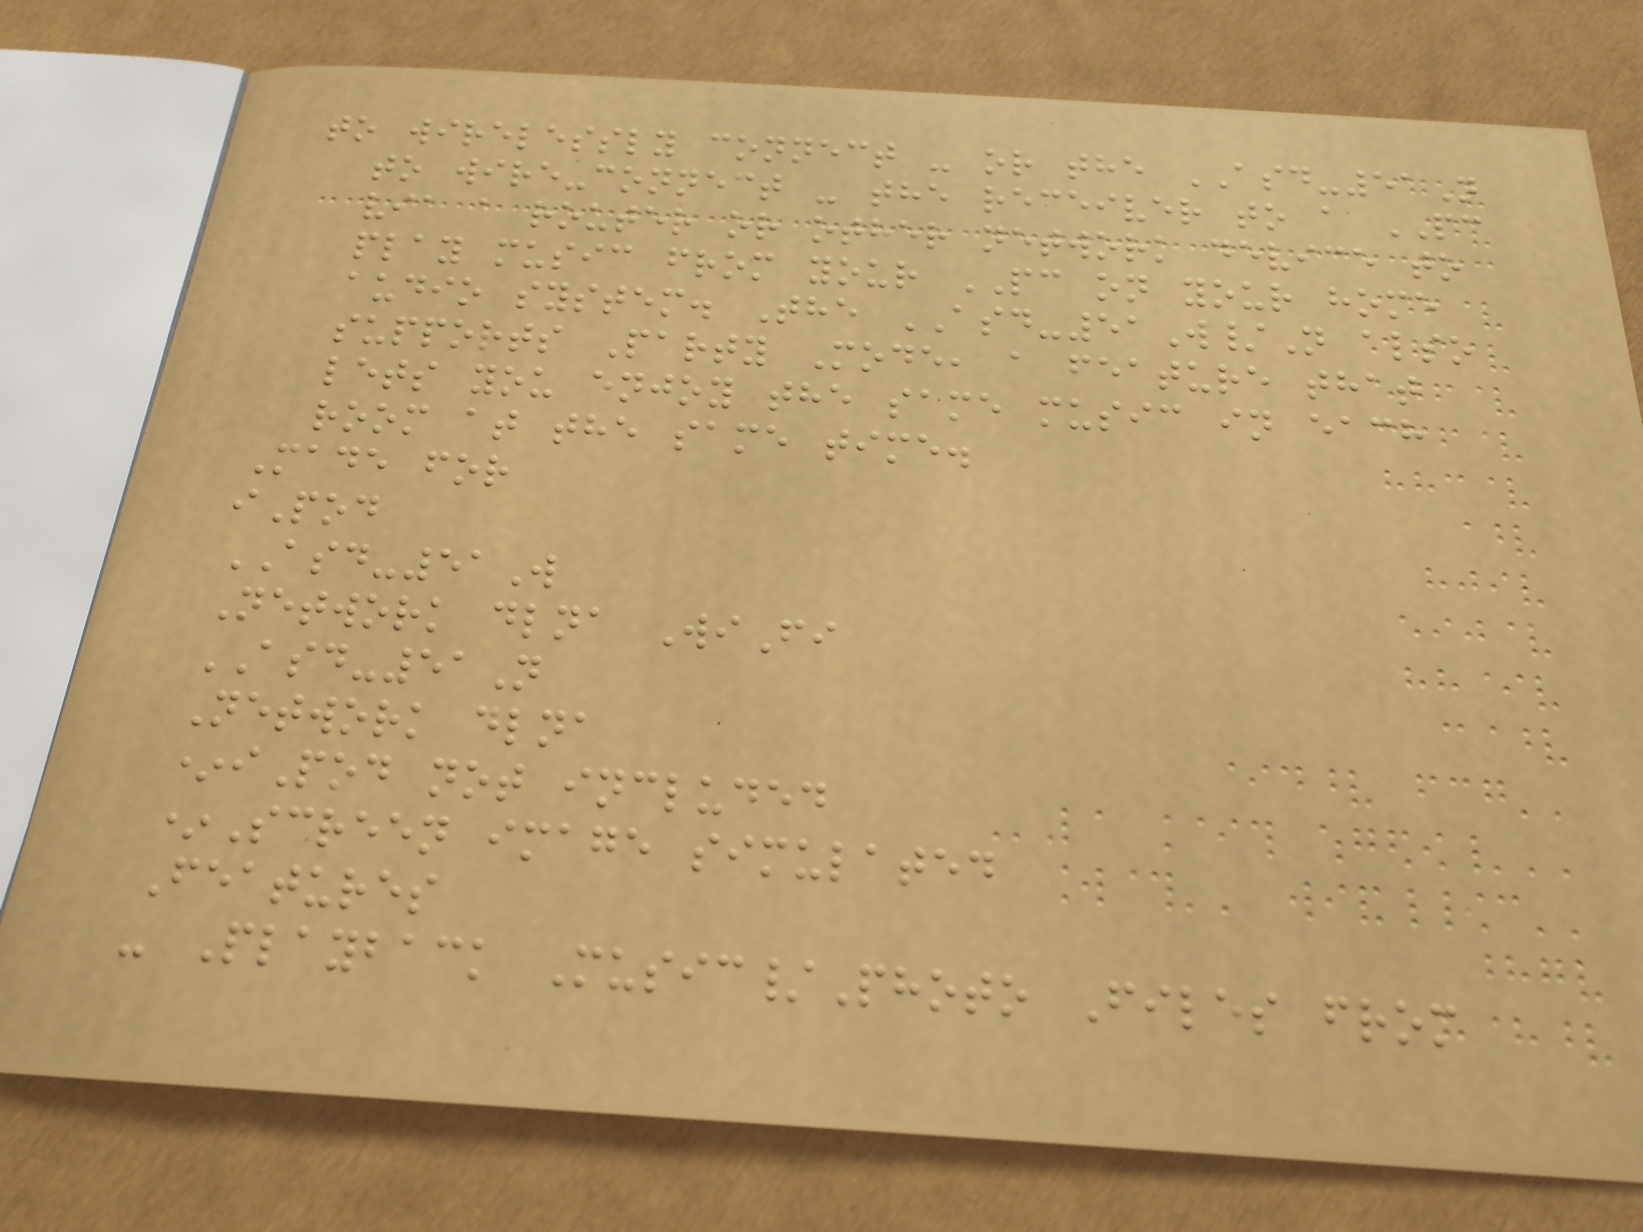to wirelessly connect - or the ASD-51N
to wire-connect - the receiver to a PC
via a router or other network device to
play music from your PC on your home
audio system. The ASD-51W/N also
supports Party Mode, a feature that
lets you enjoy the same music in each
room at the same time.
Made for
iPod
ASD-51W
Network dlna WiFi
ASD-51N
Network dlna
*iPod not included
*Screen image simulated
Features
- Playback Music/Photo Files from
